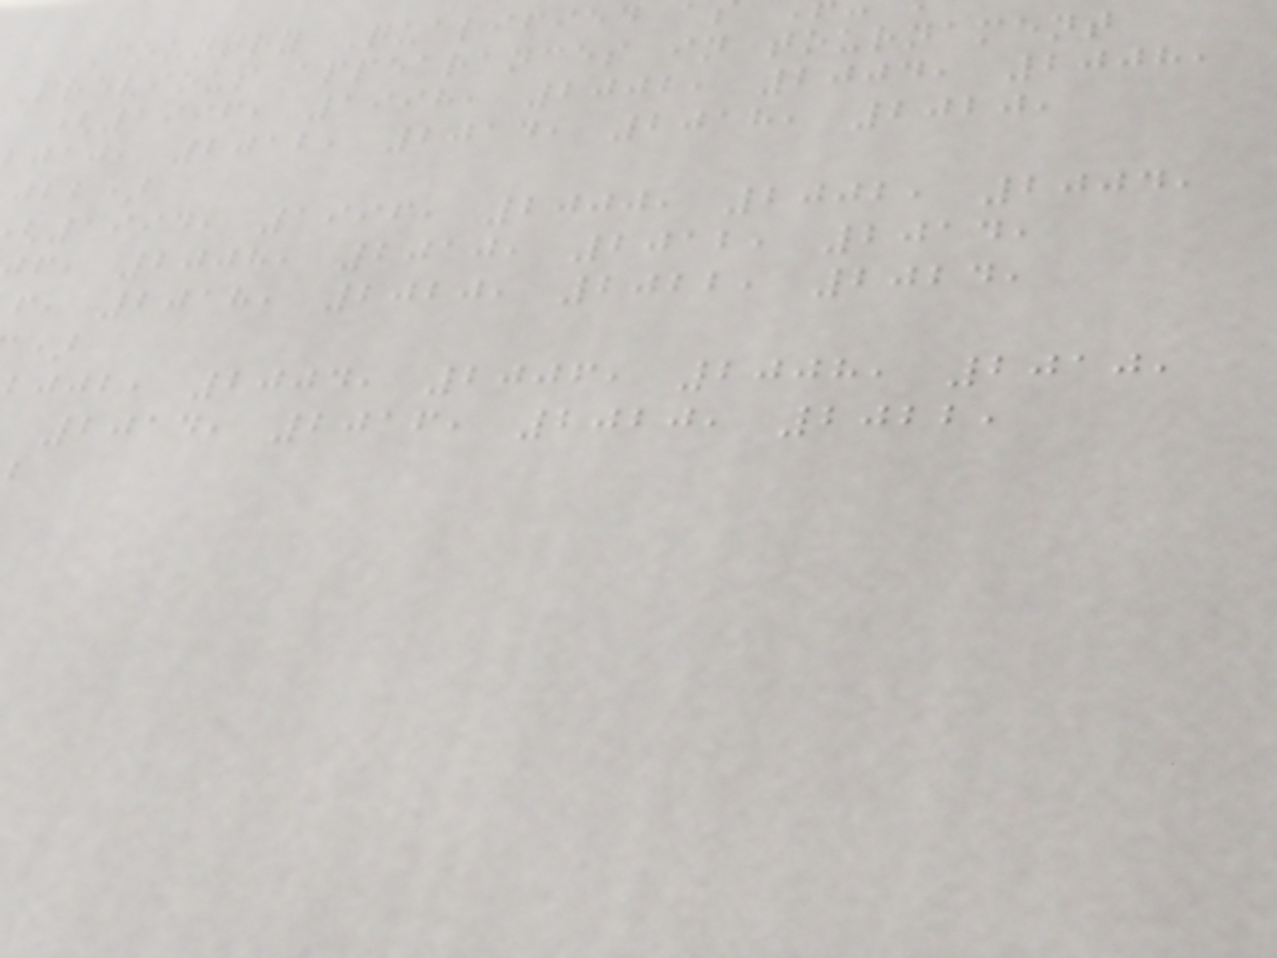Country Qualified
Previous appearances in tournament
(1996, 1998, 2002, 2004, 2008,
jaj, 2012, 2014, 2018, 2020,
jbb)
1994, 1996, 2000, 2002, 2004,
f, 2008, 2010, 2012, 2014,
f, 2018, 2020, 2022, 2024,
jjb, 2004, 2006, 2008, 2010,
2014, 2016, 2020, 2022,
